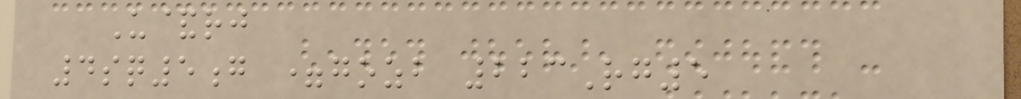U&rj
4sq5g =gozb 223Rg5
